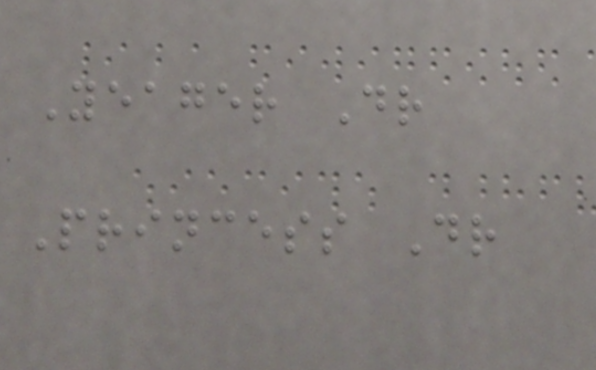Yeager Dr
Princess Dr
